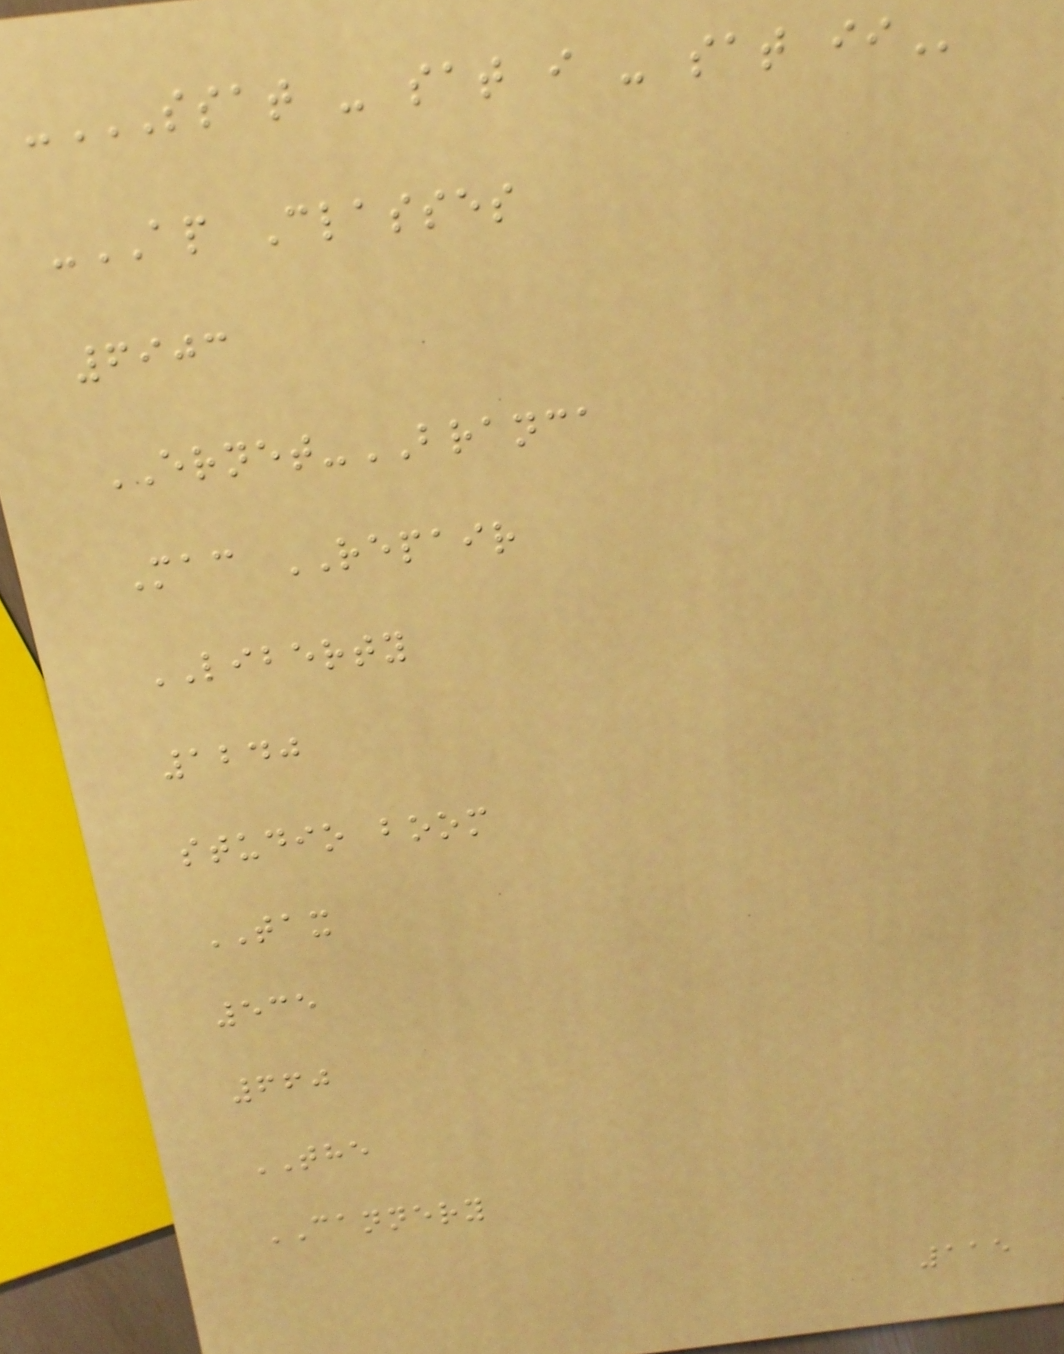-SSAT - SAT I - SAT II
-AP Classes
6903
ERNET-BRANCA
Mac REPAIR
LIBERTY
1240
studio boom
TAX
535
660
THE
CANNERY
115
